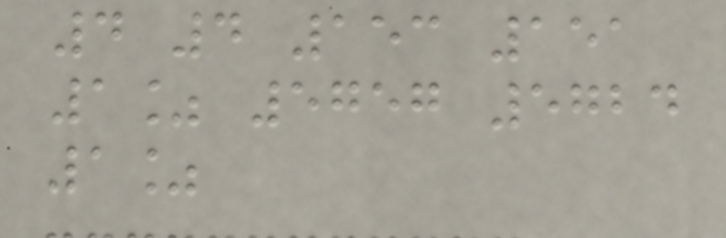4 4 153 151
1% 5757 5724
1%
